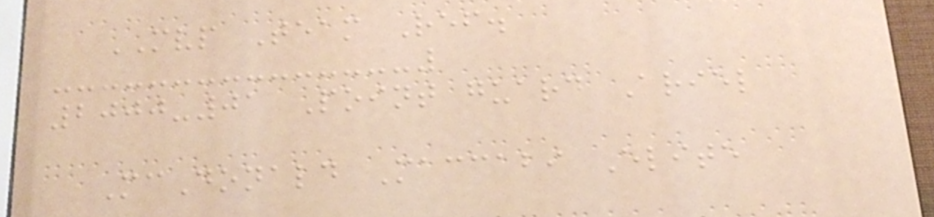MVP Team Ref.
2000-01 Point guard Ariel
McDonald Maccabi Elite
